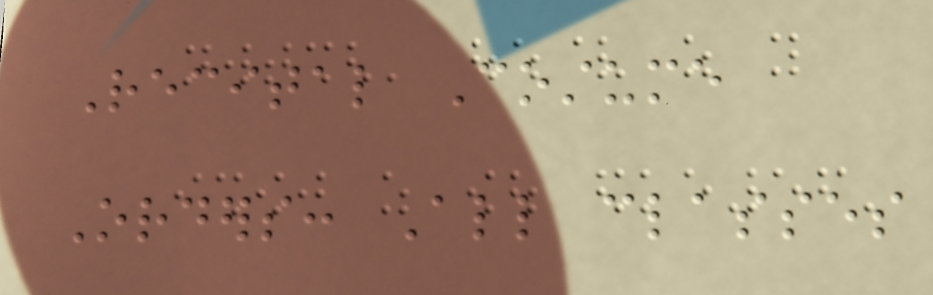Recital Costume
Orders: All classes
